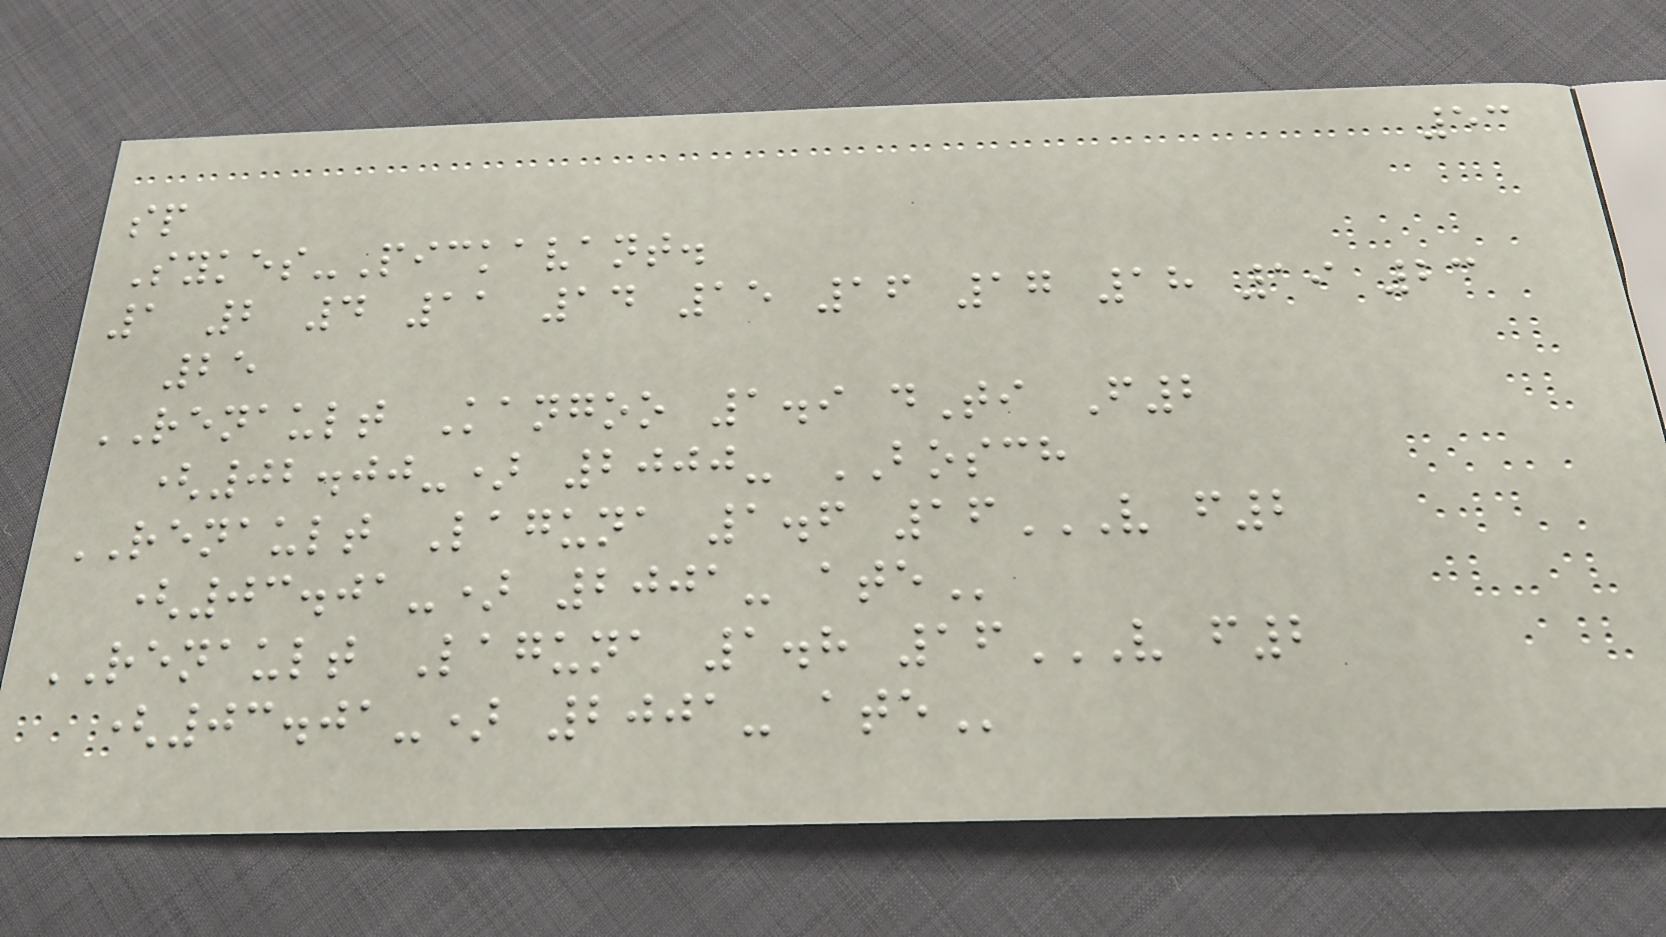53
sp
Sykes-Pickavant.
1 2 4 11 14 15 16 17 18 19 23
25
RENAULT Kangoo 1.9 dTi F2
(02.00-) 2000- BOSCH
RENAULT Laguna 1.6 16V F2
(03.01-) 2001- ATE
RENAULT Laguna 1.8 16V F2
(03.01-) 2001- ATE
